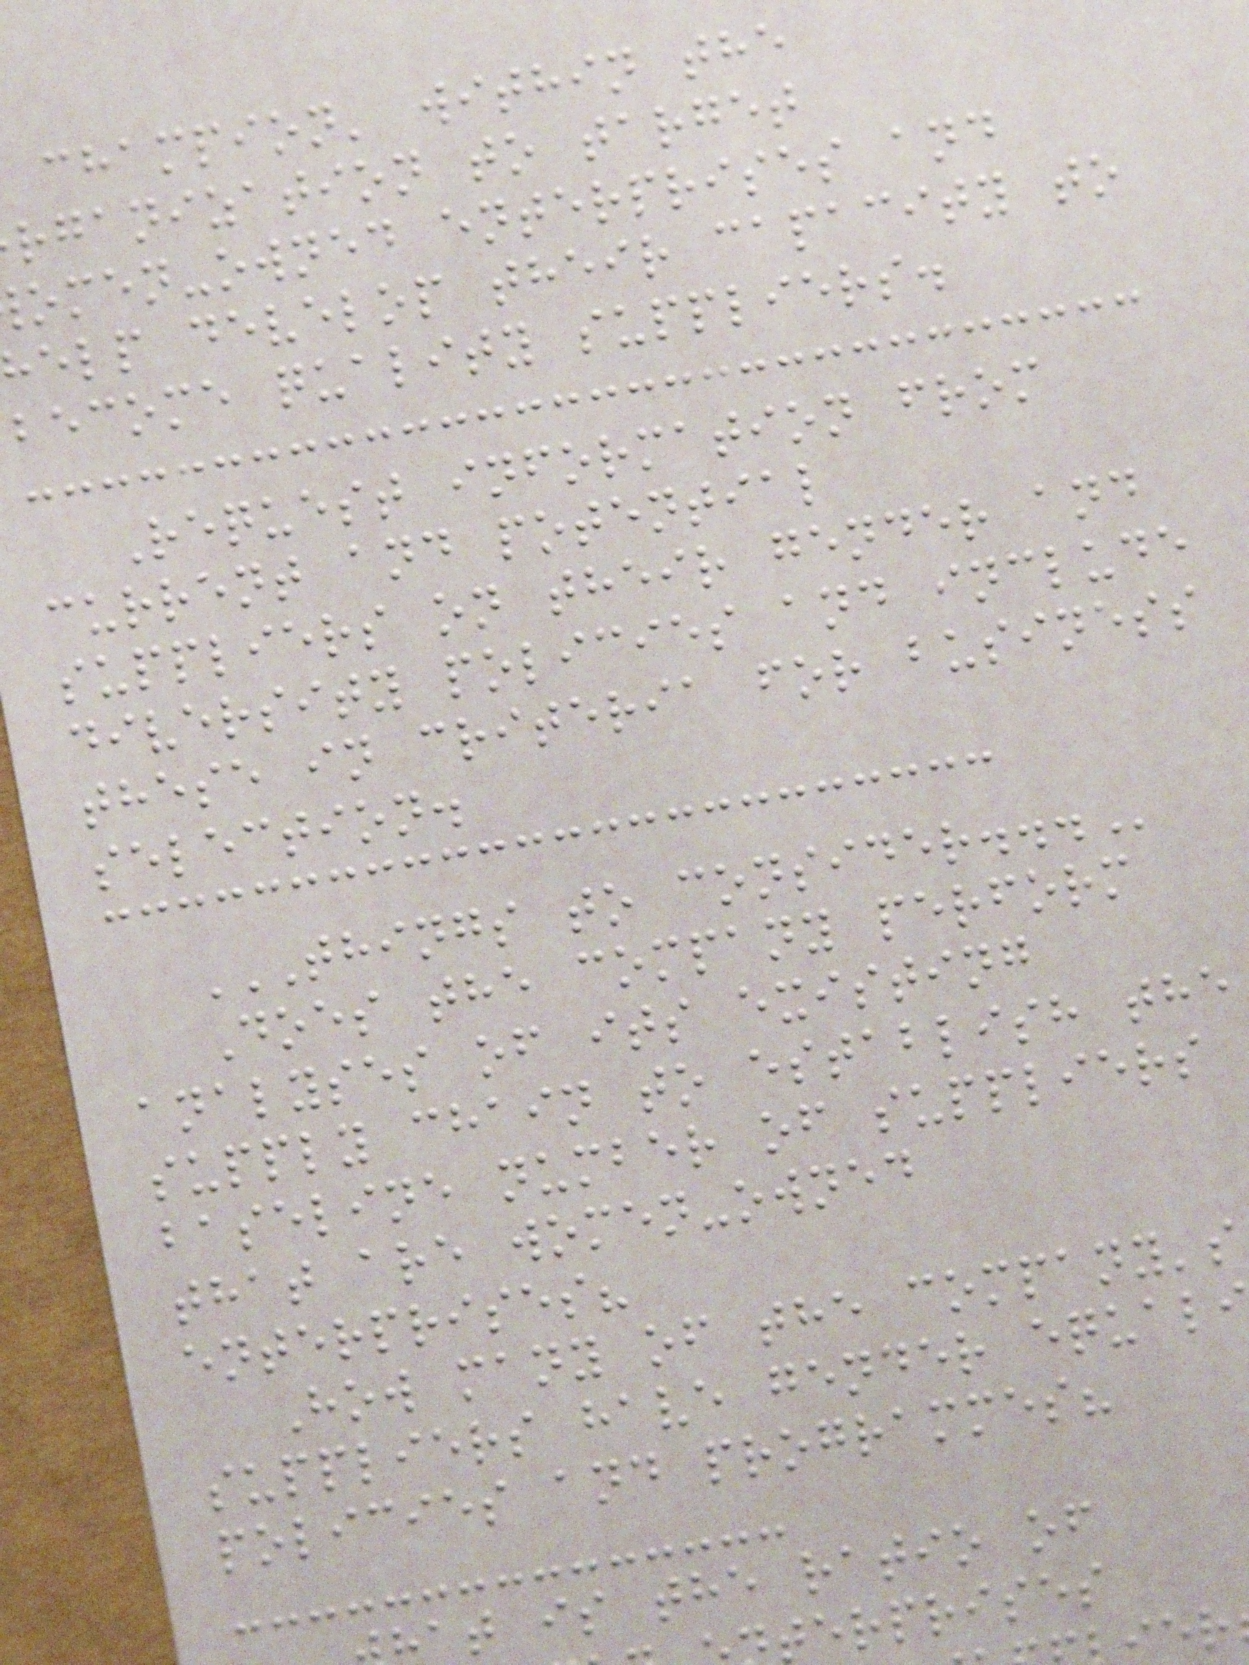champion' within the
rganization to target
omen-owned enterprises and
elp develop their capacity to
become quality suppliers.
Request information from
current and potential
suppliers on their gender and
diversity policies and include
these in criteria for business
selection.
THINGS TO CONSIDER...
Does the company perform
analyses of its existing
supply chain to establish the
baseline number of suppliers
that are women-owned
enterprises?
How many of the company's
suppliers have gender equal
policies and programmes?
at is the ratio of
terprises
